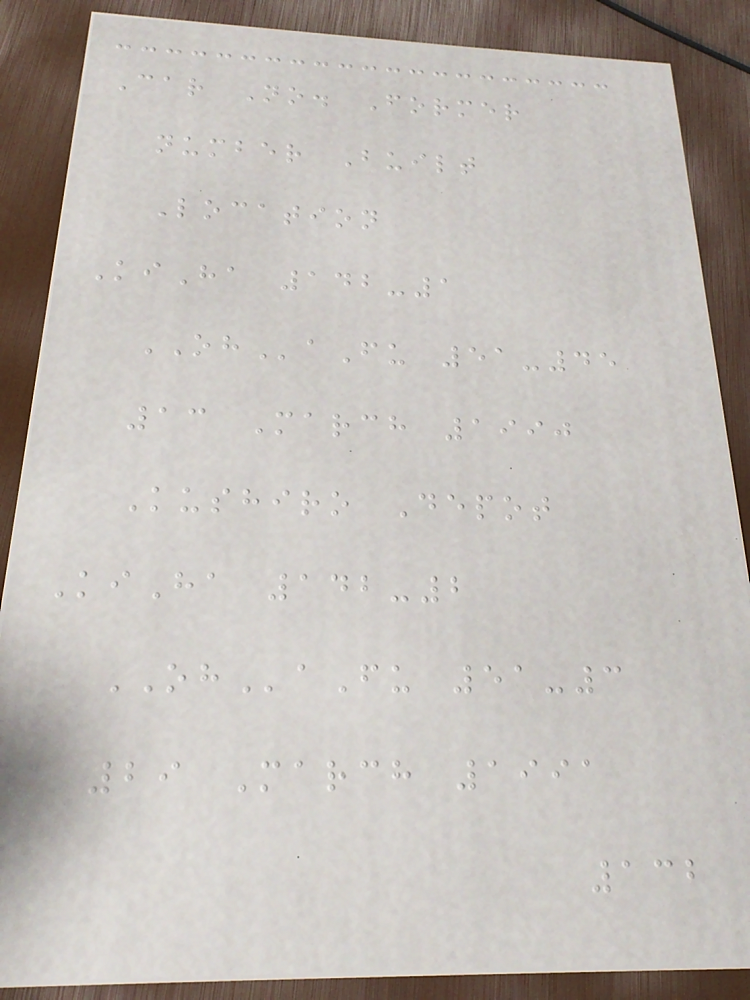Car No. Former
number Built
Location
KiHa 142-1
OHaFu 51-45
13 March 1990
Kushiro Depot
KiHa 142-2
OHaFu 51-3
29 March 1991
132
